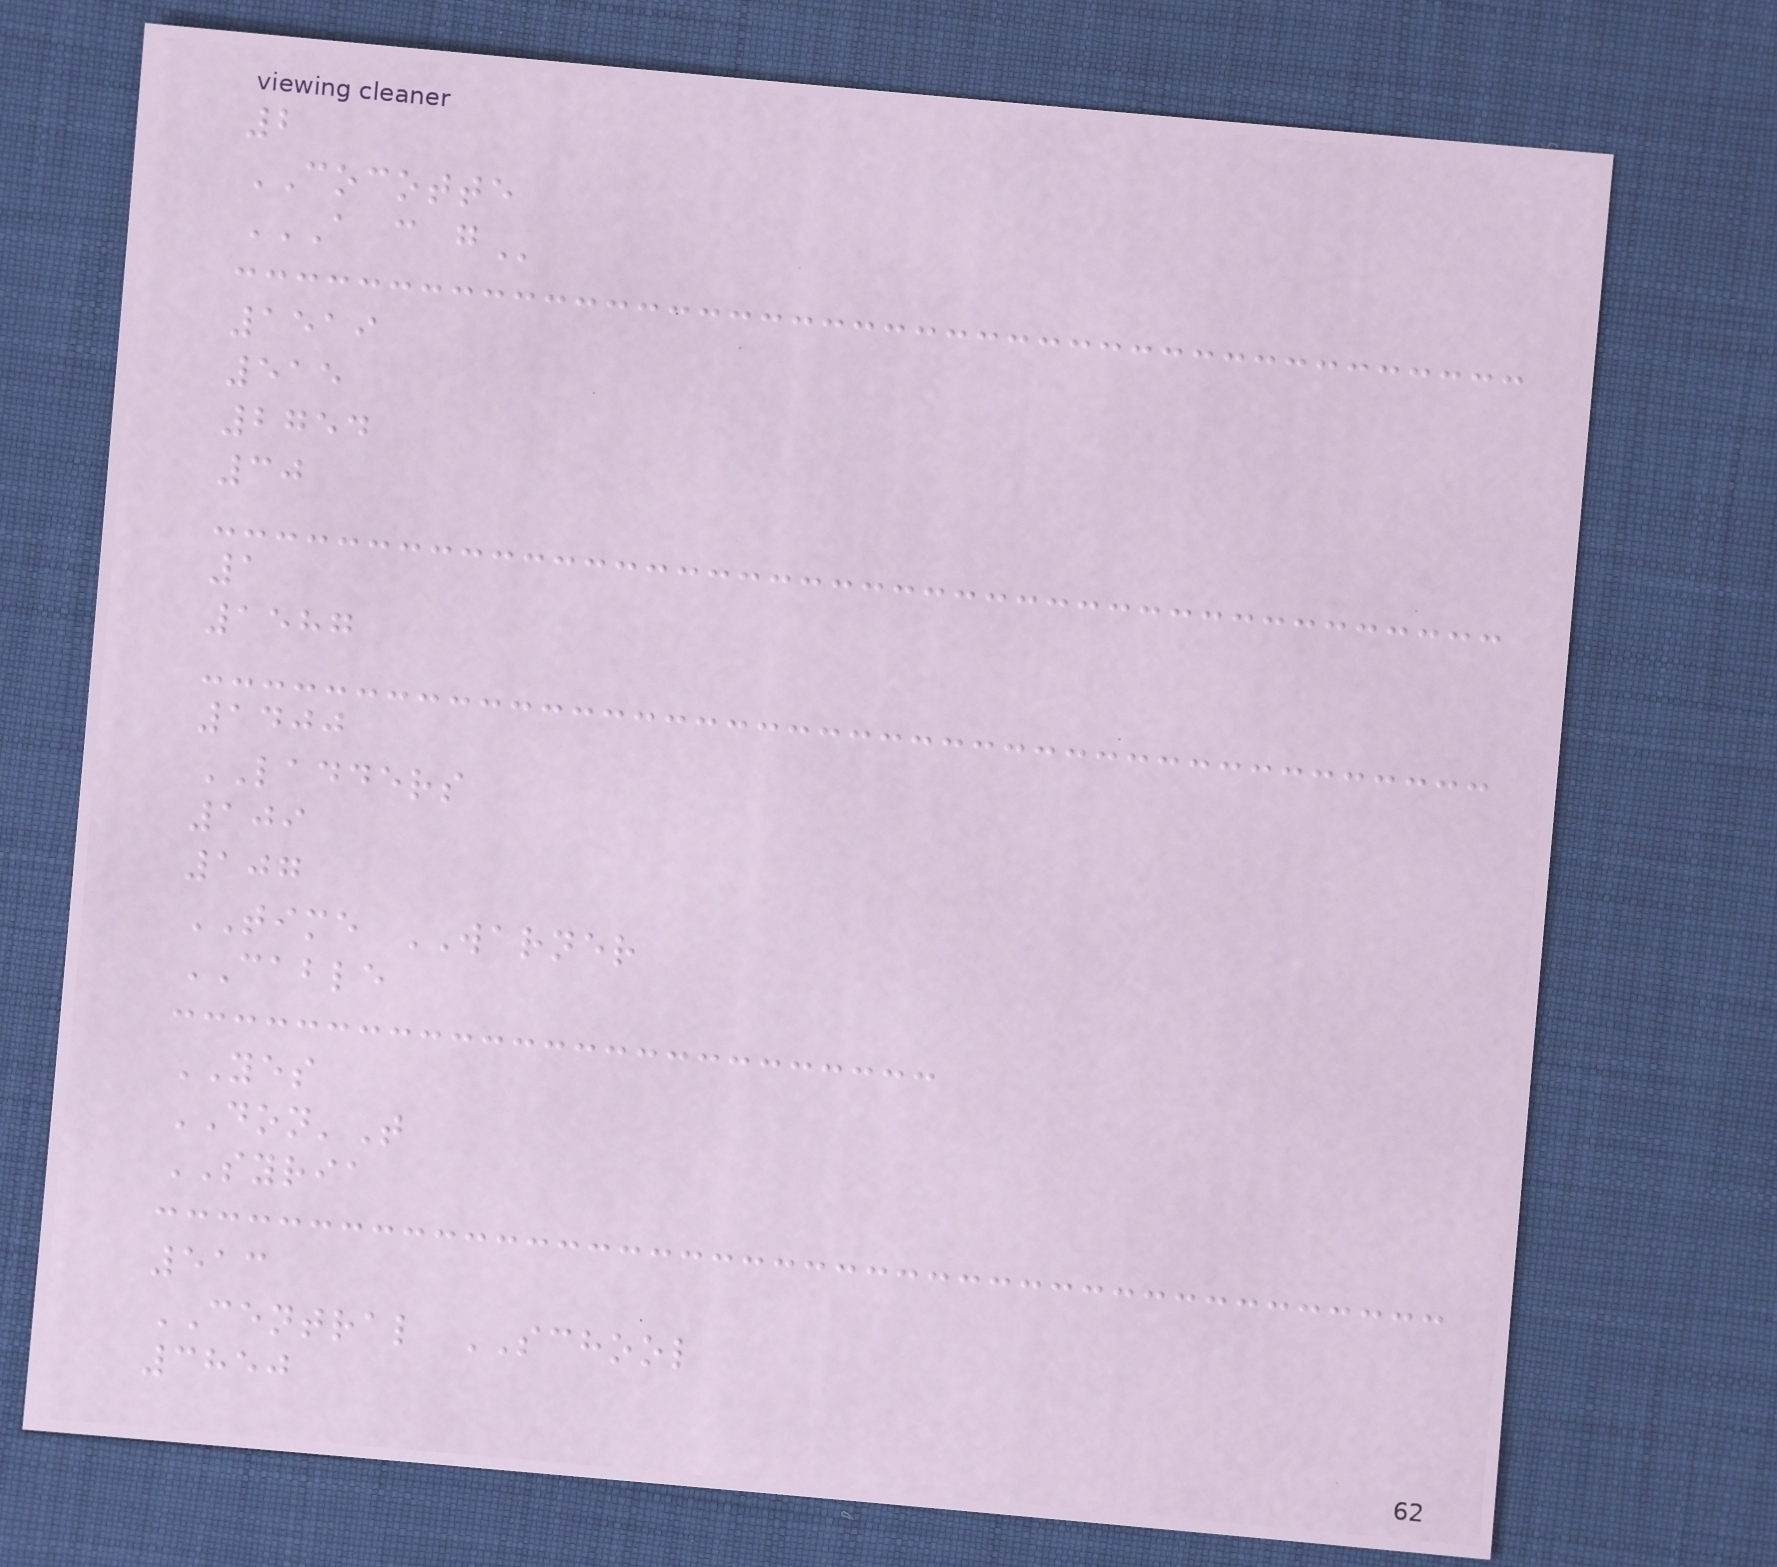2
COCOTTE
A C G
1519
515
2754
30
1
1587
1400
LADDERS
109
107
TIME WARNER
CABLE
YES
DON'T
SYRIA
513
CENTRAL SCHOOL
3850
